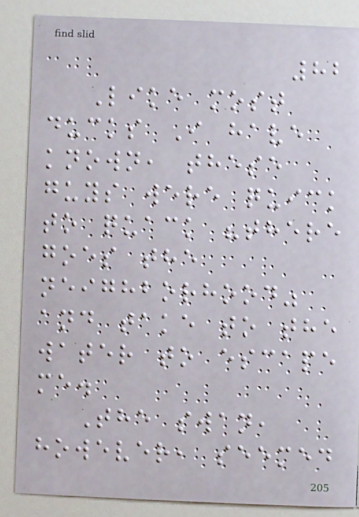82
Like most
ducks I have
known, these
guys were quick
to quack "there
goes the
neighborhood"
and take to the
water to escape
me.
The swan,
however, seemed
